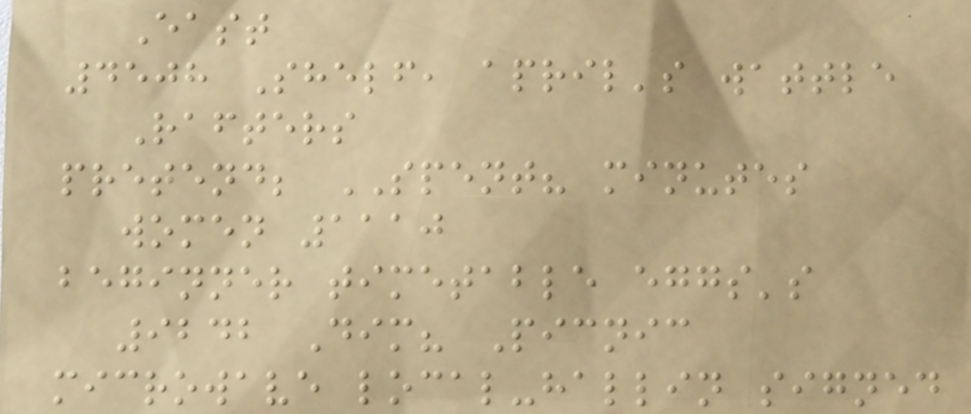East
4508 Shelf, april's wattle
Rafters
pretend; SPENT? minutes
women 1110
beginner timetable eggs's
9242 Dim? Picnic
microwave local-hallin signed
